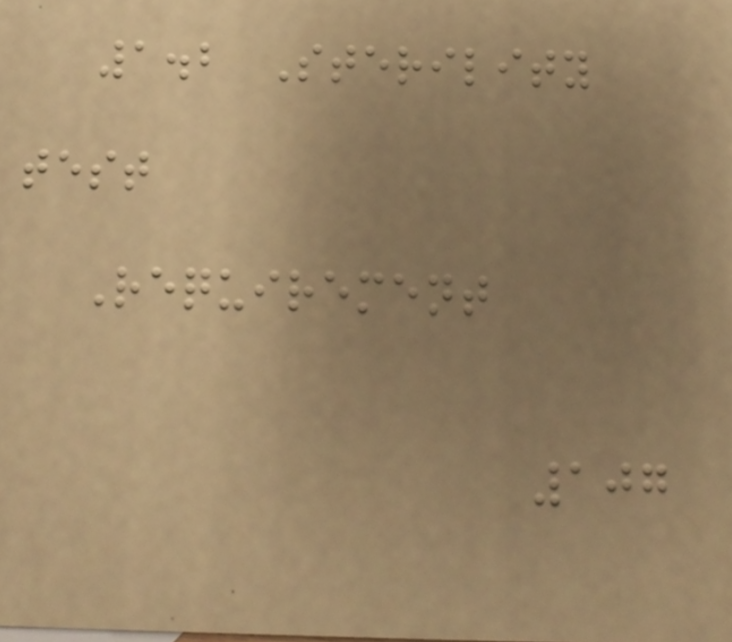1.2 Sterility
test
Requirement
107
